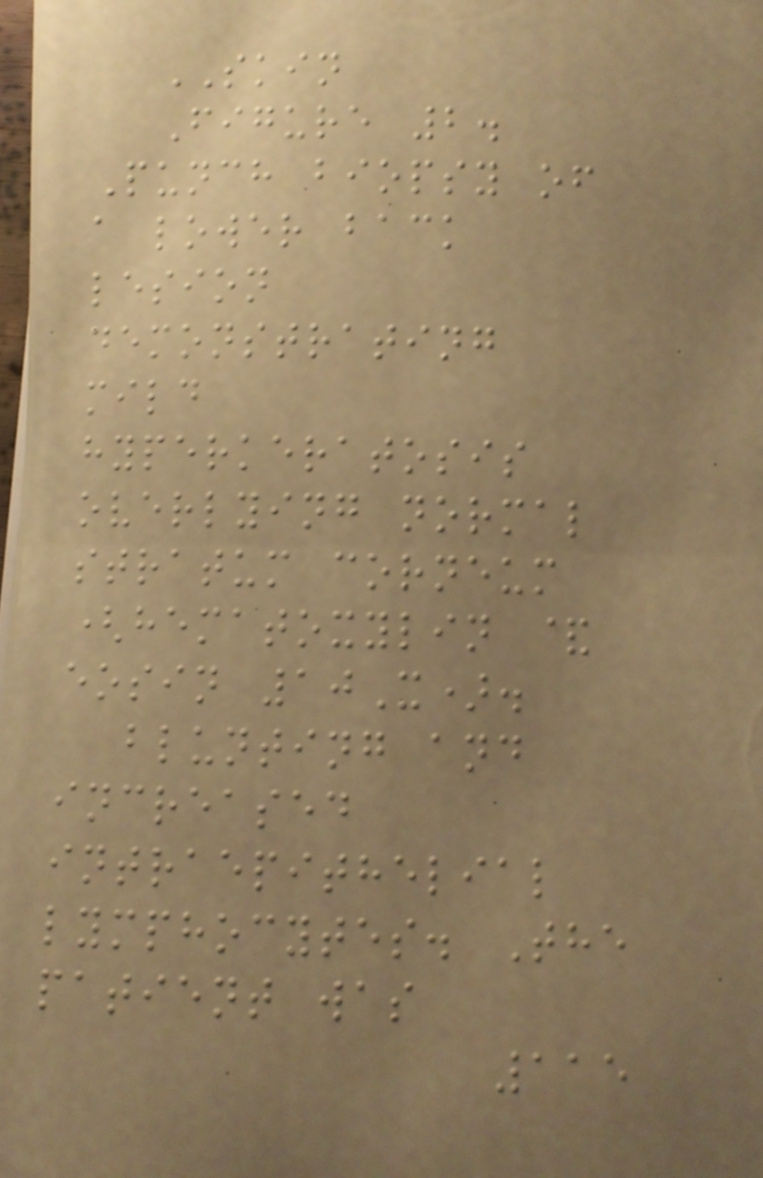SKIN
Figure 2.
Punch biopsy of
a lower back
lesion
demonstrating
mild
hyperkeratosis
overlying normal
stratum corneum
(hematoxylin &
eosin 10X).
blunting and
increased
intraepithelial
lymphocytes. The
patient was
115
